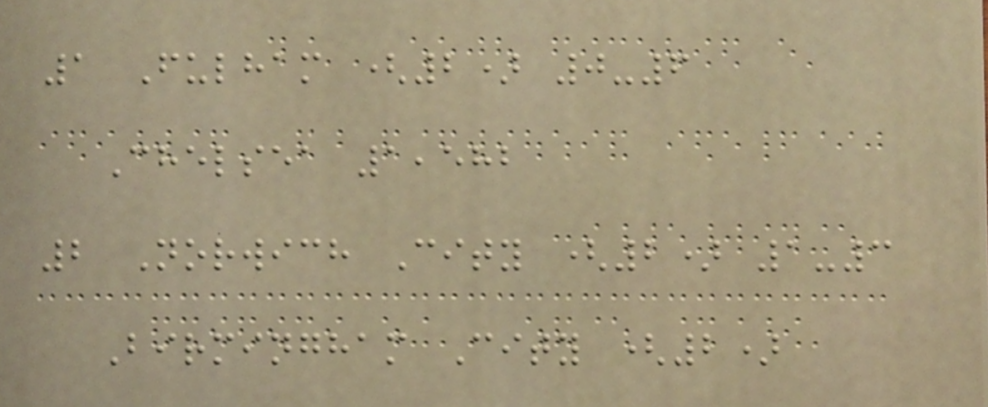1 Fulham (2) 0-6
Chelsea 1,582
2 Norwich City (2) 1-3
Birmingham City (2)
